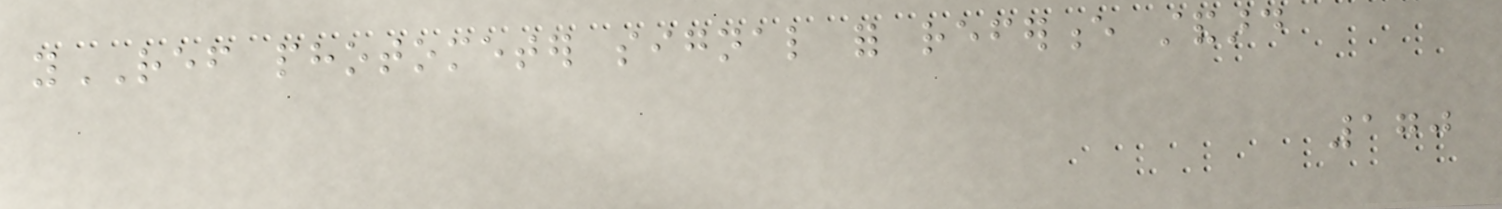yREF photometer signal for reference standard
170
